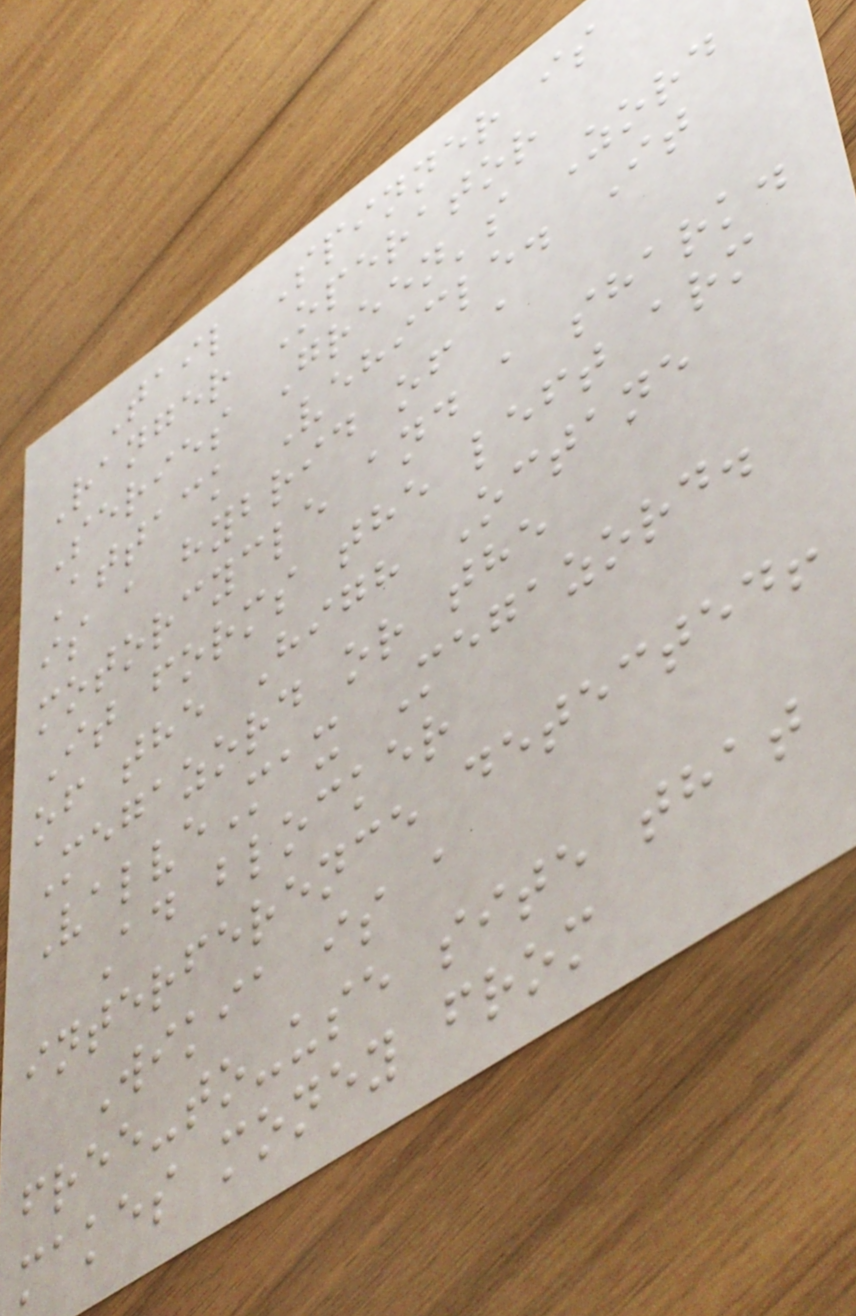Tail Spinner is
Ranger Operator
Series Green's Zord
Attack Vehicle. It
is a hybrid of a
motorcycle and a shark.
It forms the left arm
of the High Octane
Megazord or the
ValveMax Megazord.
Ad blocker
interference detected!
Wikia is a
free-to-use site that
makes money from
